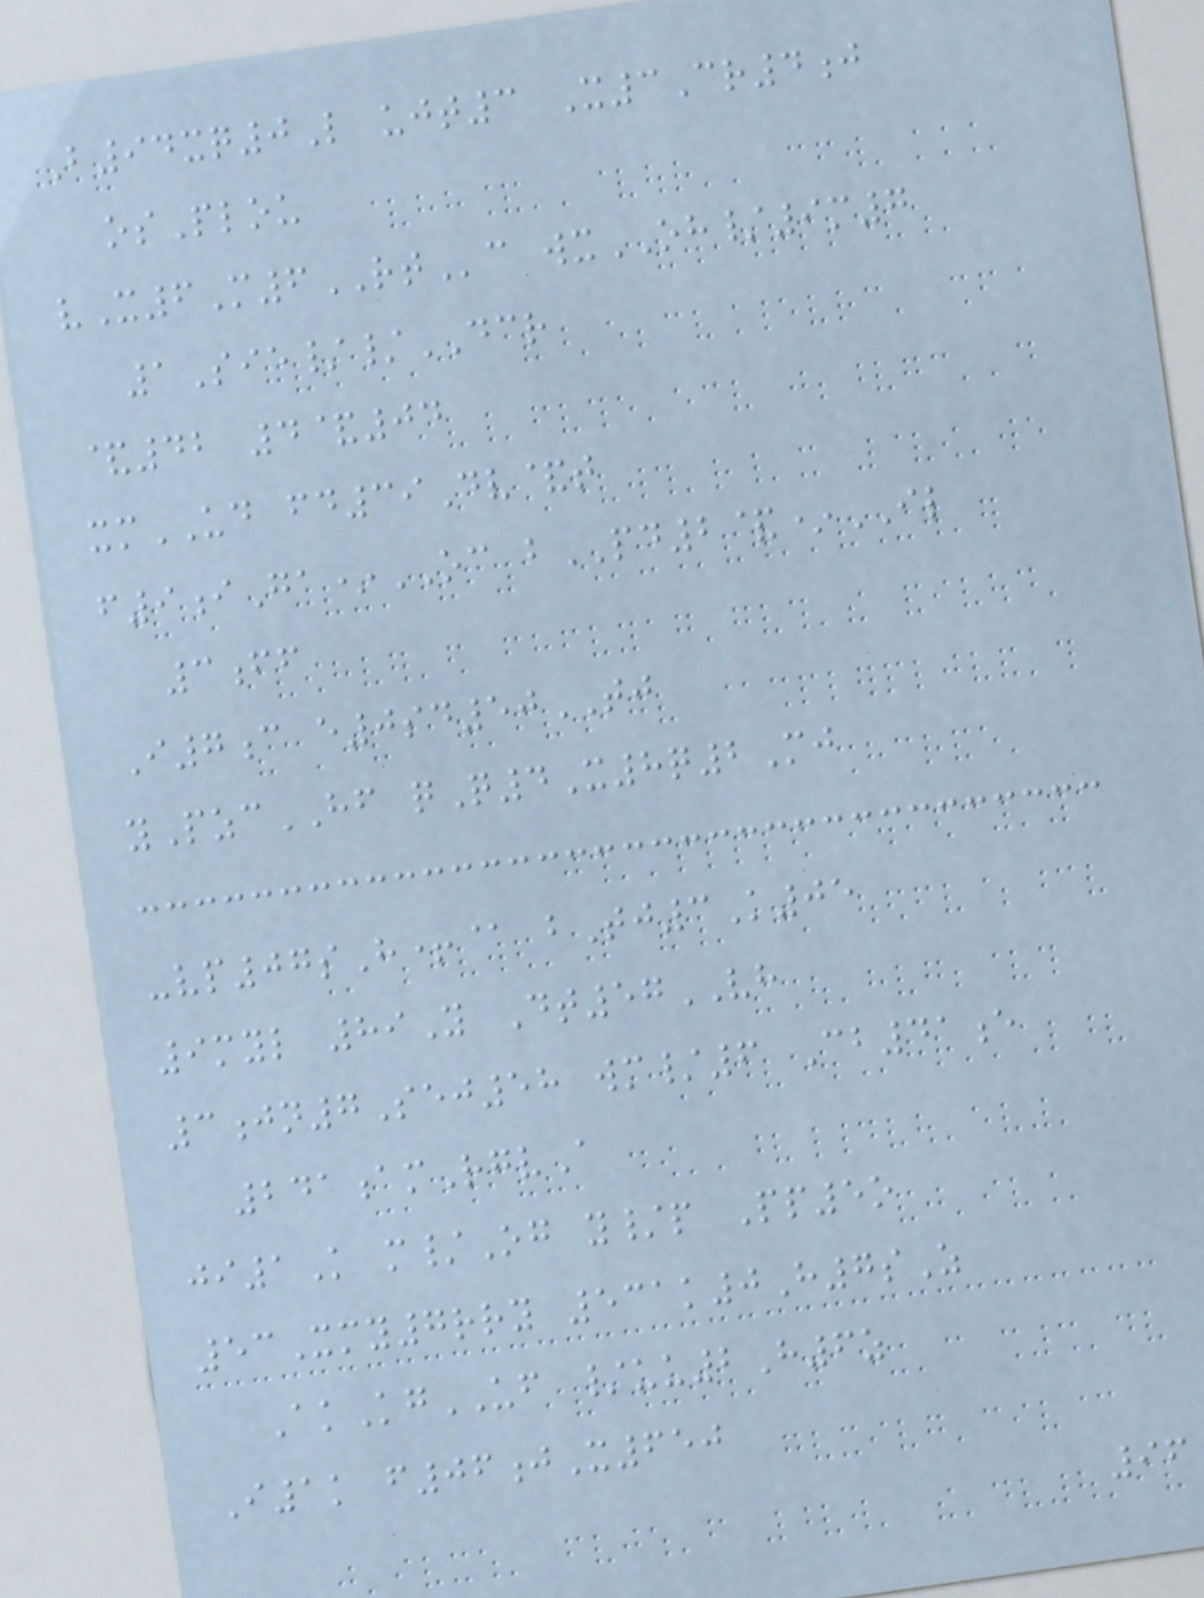B94xq0L ujt3 X3Cr4j
osPlou
vX6M6RTc wxOH/9m7
1Sie//DCR
&42 4&04
xmUD fd39Dv&t
f9iGa*OC bPD2&*IL
3ff
I7c e0sd50TJ
yPzcHF qQ4X8q2Mj
-vp07sH+@ bTj3K05
9myl 89Y Dt57VH
3jn7Sej58 wm/6 Cb41e
241amRgvA
ji1K m/Og y/p Pp5o
53Xmy7rry 531k0H7sZ
AkKgUF /uu2H6z
I1k f06jX650
96
